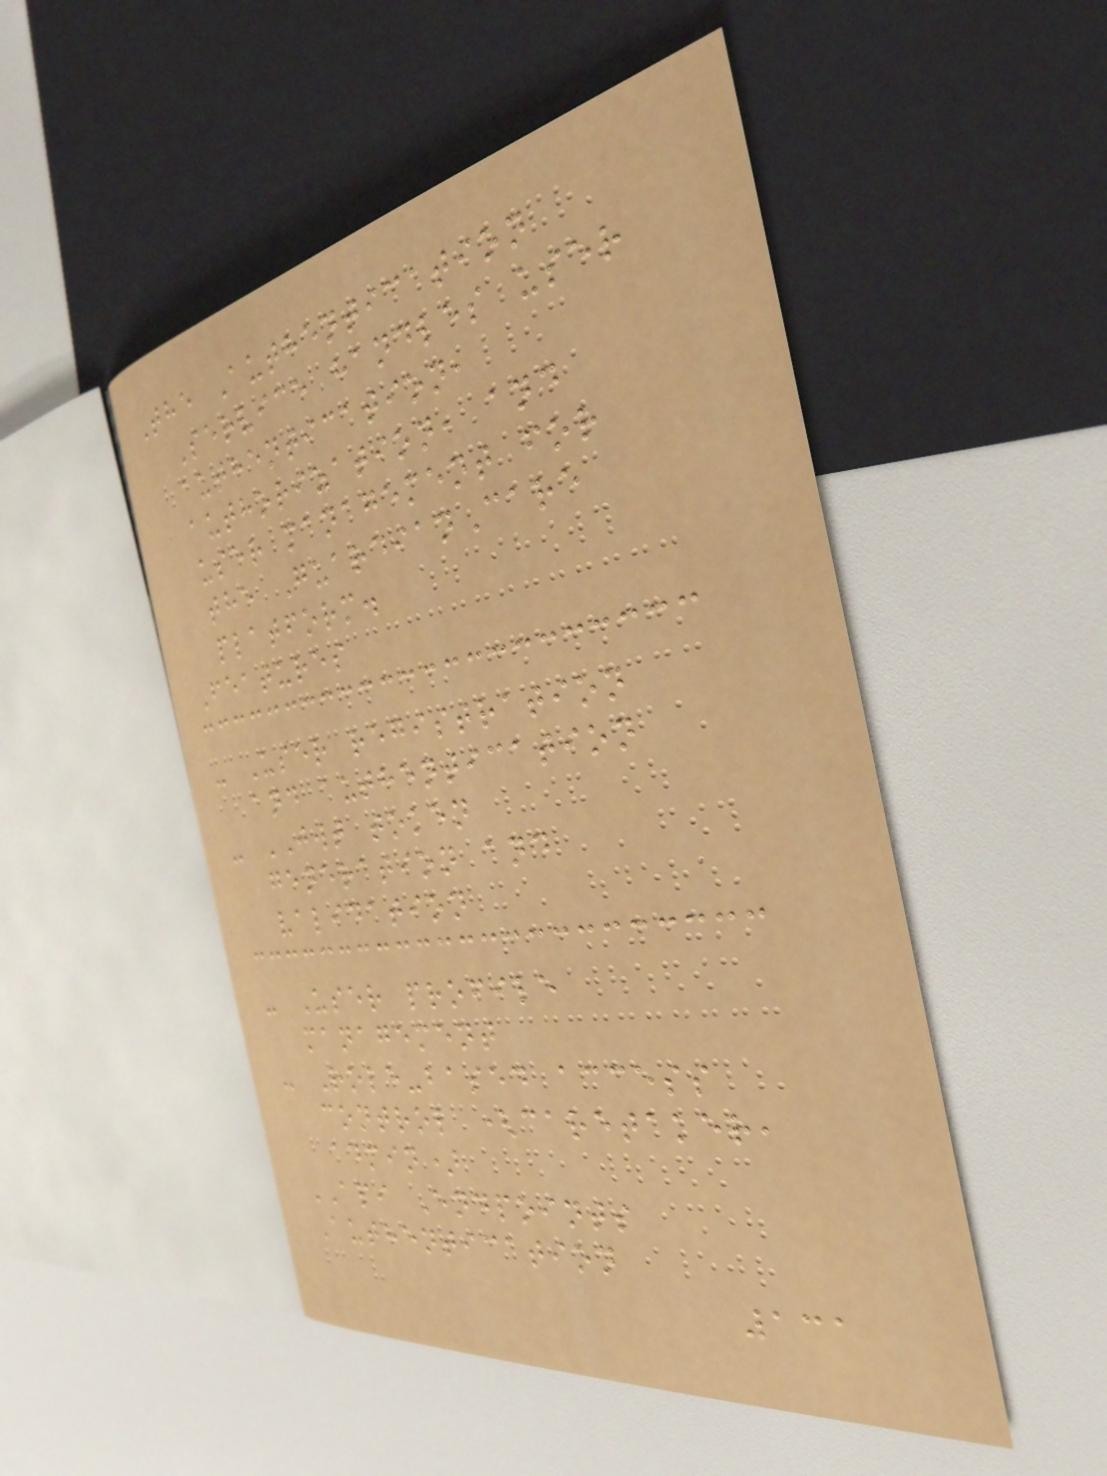The Authentication
Service handles user
authentication,
authorization, and
user management for
the GuardianCare
platform.
Features
- User registration
and authentication
- JWT token
generation and
validation
- User profile
management
- Role-based access
control (caretaker,
admin)
API Endpoints
Authentication
131
